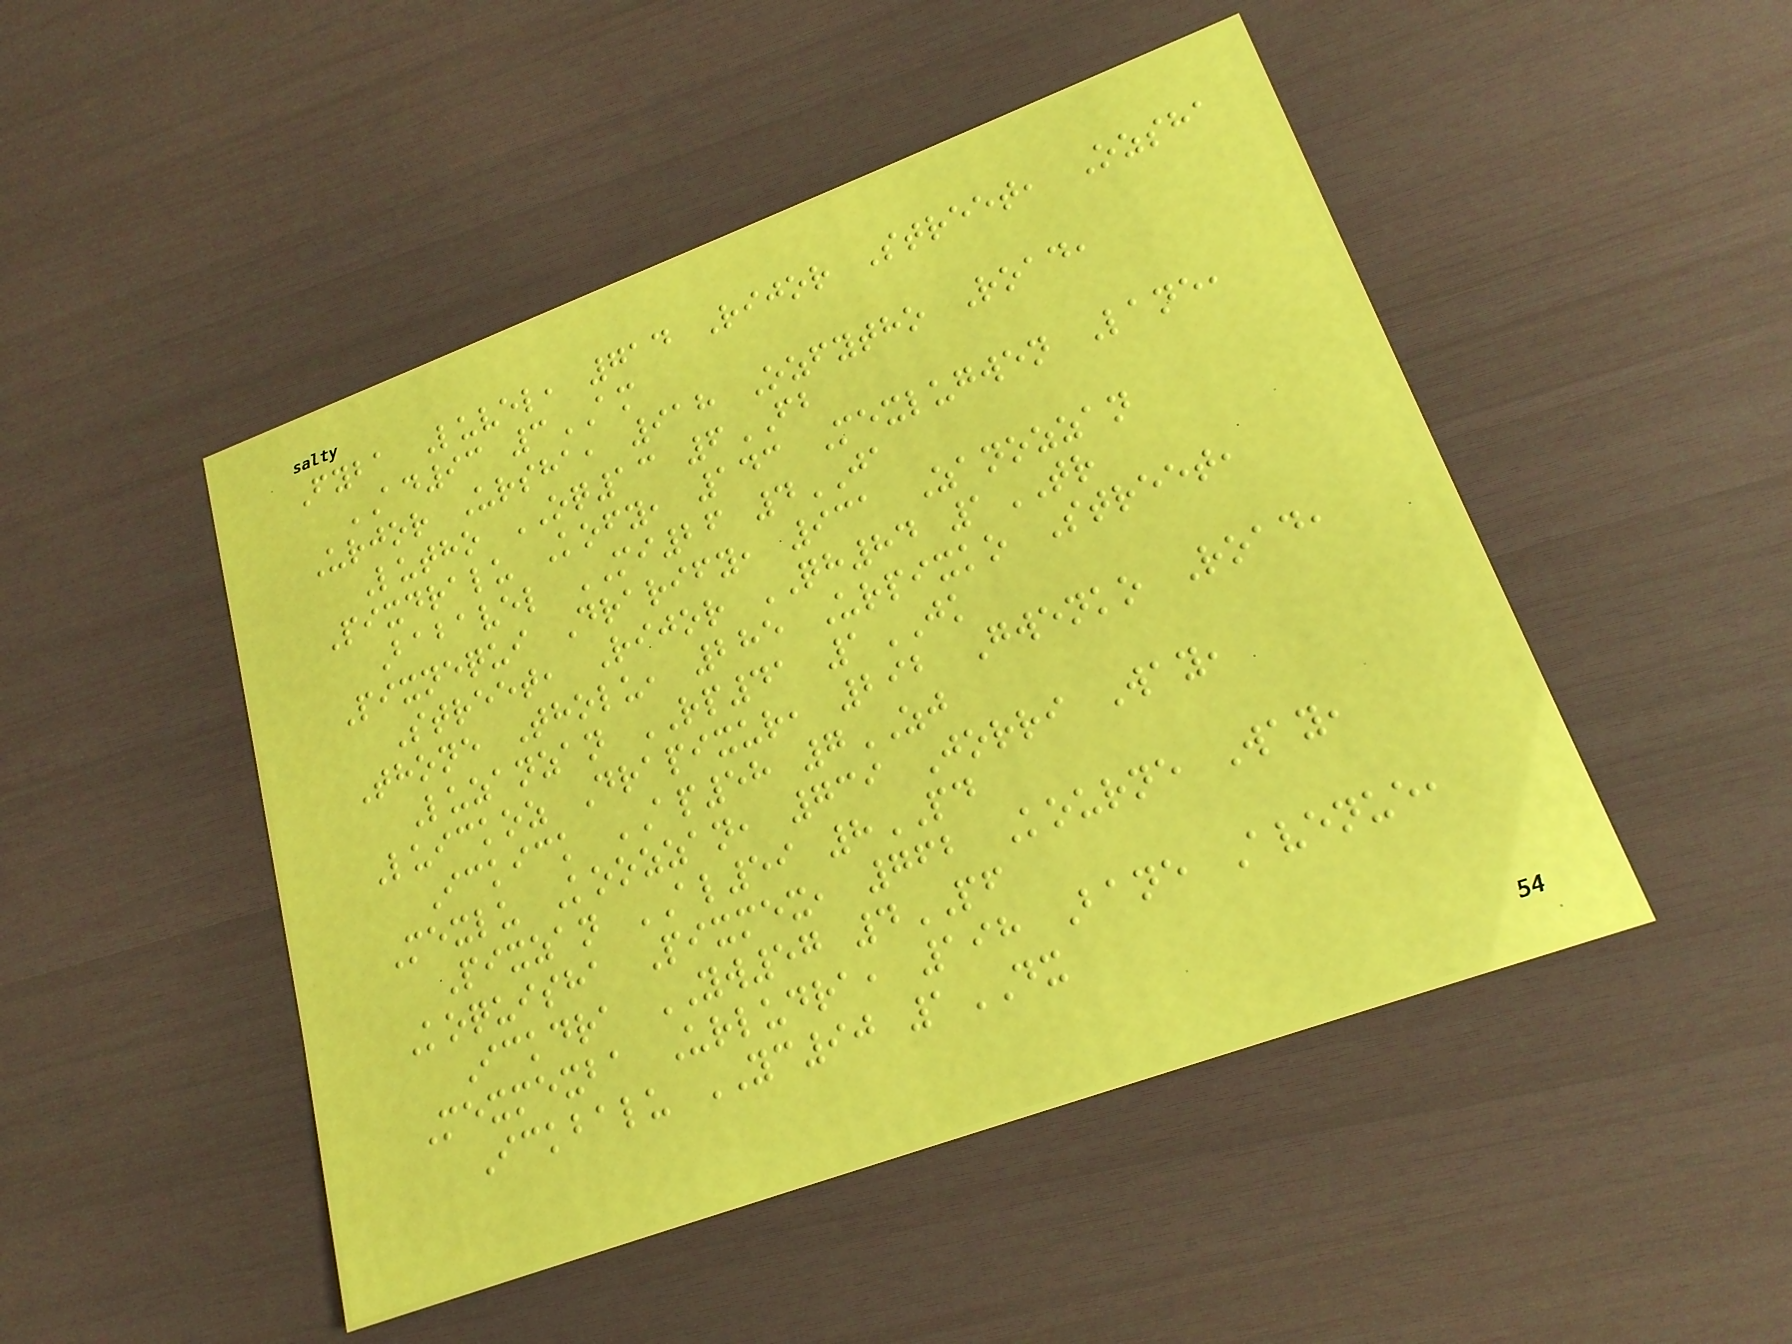Fyba Luvel, 714 Rijor Street, Ozsha
AD93 3AM
Urjor Ursha, 918 Ozfytho Road,
Lutho OQ13 6FB
Pixdralu Kofy, 143 Mexlugwen Lane,
Babavel MI26 4JA
Pixnequi Drarify, 931 Zanozzan
Street, Rijor QH84 1TR
Thone Tholu, 285 Urpixko Street,
Luzanzan RP41 1JK
Luickoz Drapixur, 292 Gwenko Road,
Ickick AP58 7ZJ
Mexlu Koozzan, 739 Jorri Way,
Pixzan AL59 8PD
Koquisha Pixmex, 762 Kourne Way,
Ickdra YW57 4PF
Mexmexba Urludra, 198 Bane Avenue,
Ickbalu YC90 1DX
